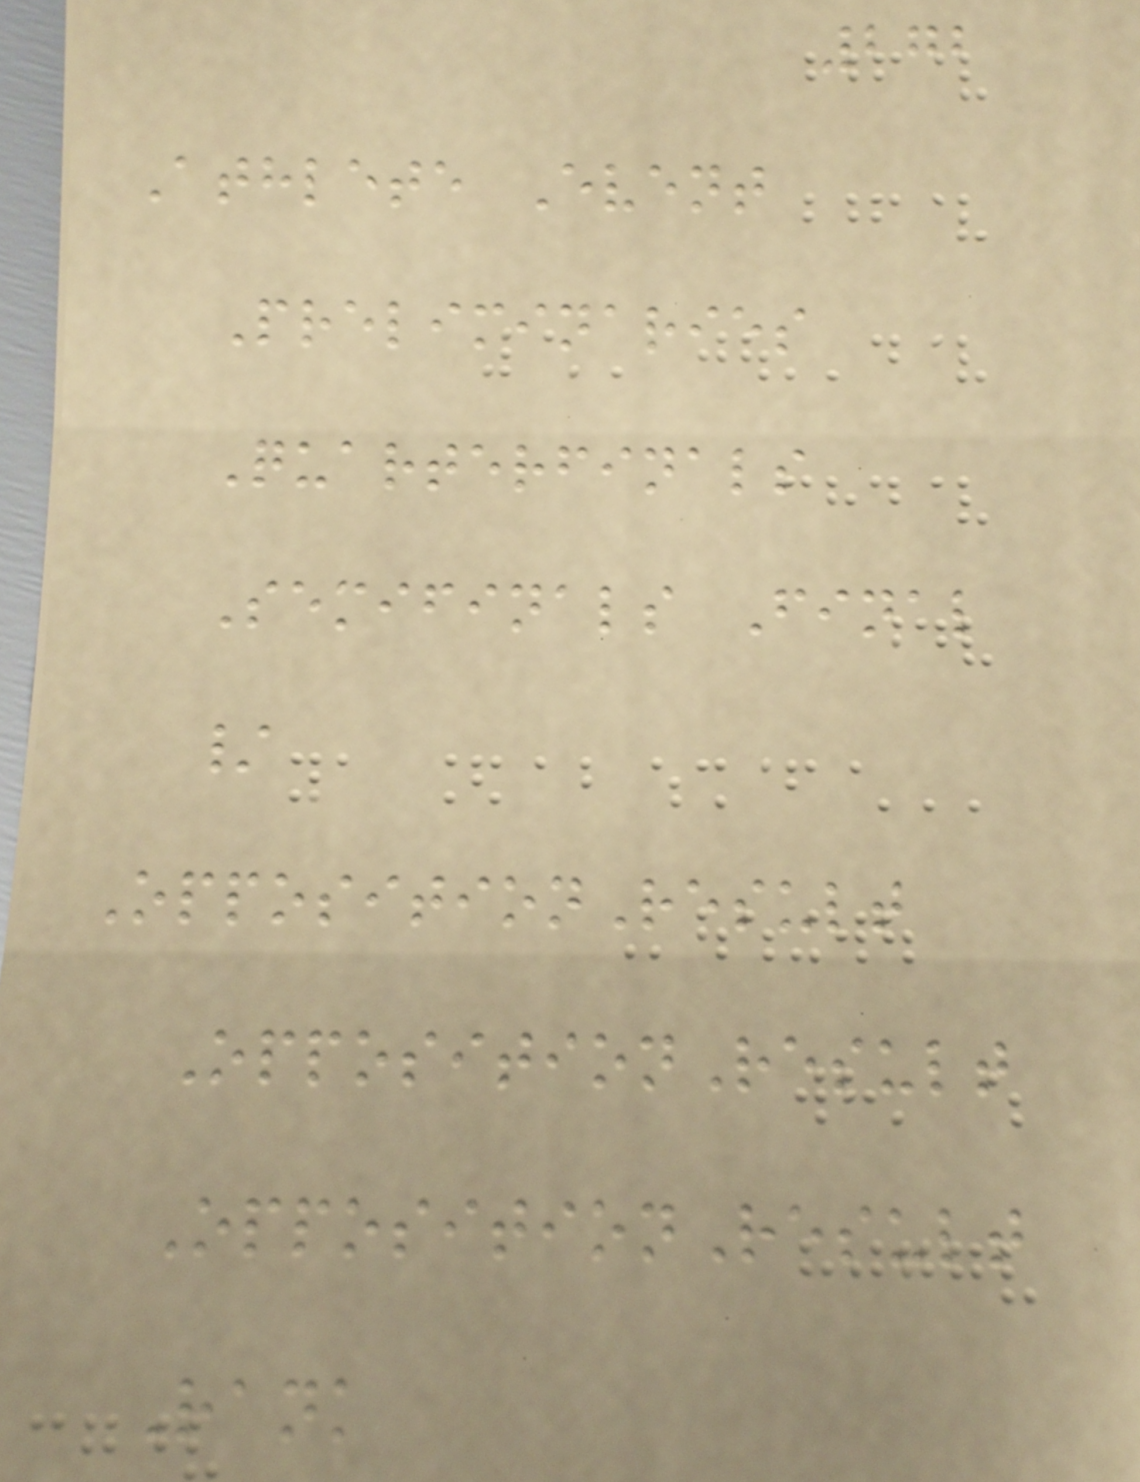272
Athlete Event
Preliminaries
Quarterfinals
Semifinals Final
/
OppositionResult
OppositionResult
OppositionResult
Rank
